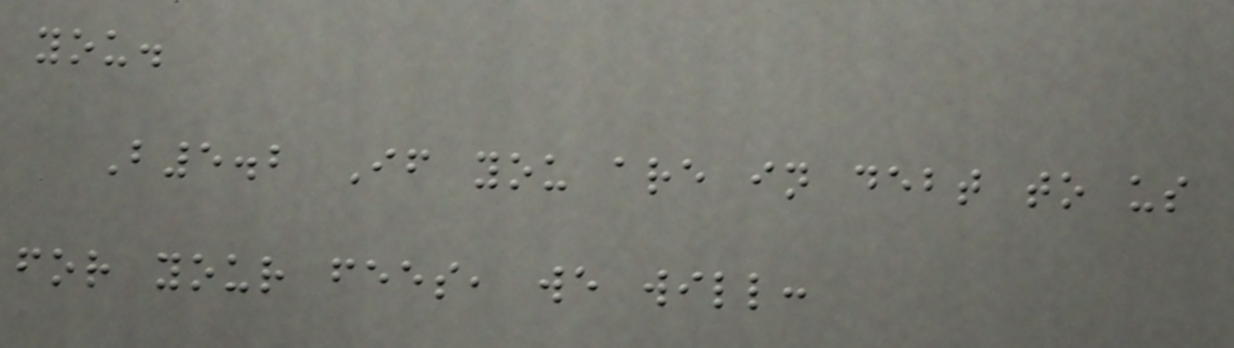you.
B5.2 If you are in debt to us
for your fees, we will:
